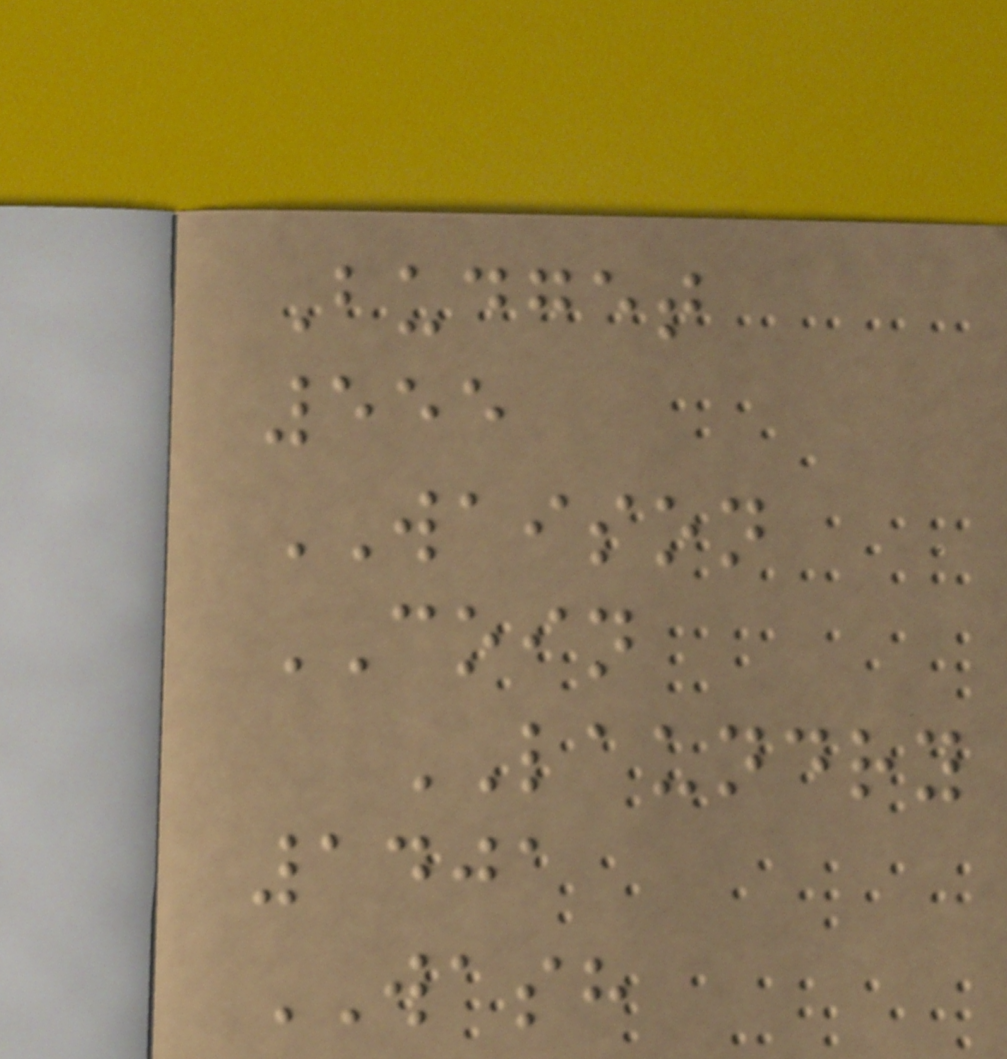Budget
555
WAISON
COIN
LAUNDRY
1401
WASH
